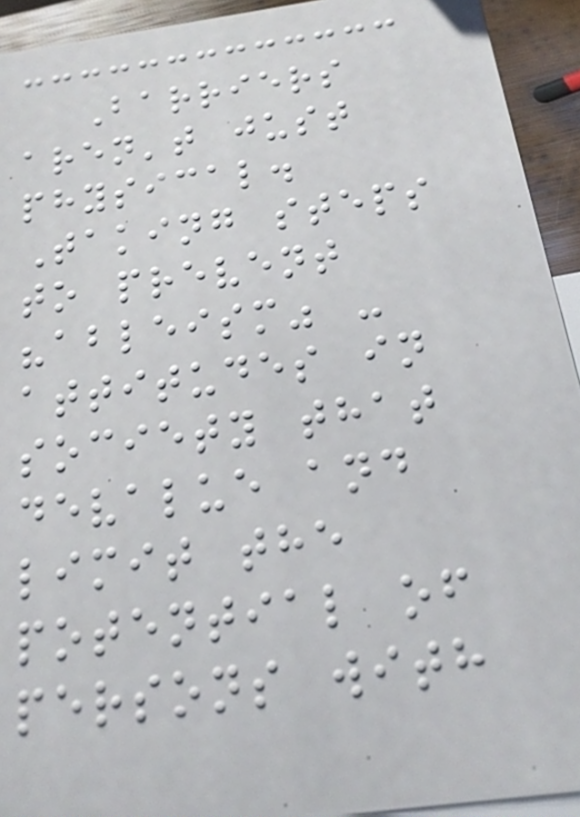Barriers
aren't just
physical.
Taking steps
to prevent
"ableism" -
attitudes in
society that
devalue and
limit the
potential of
persons with
